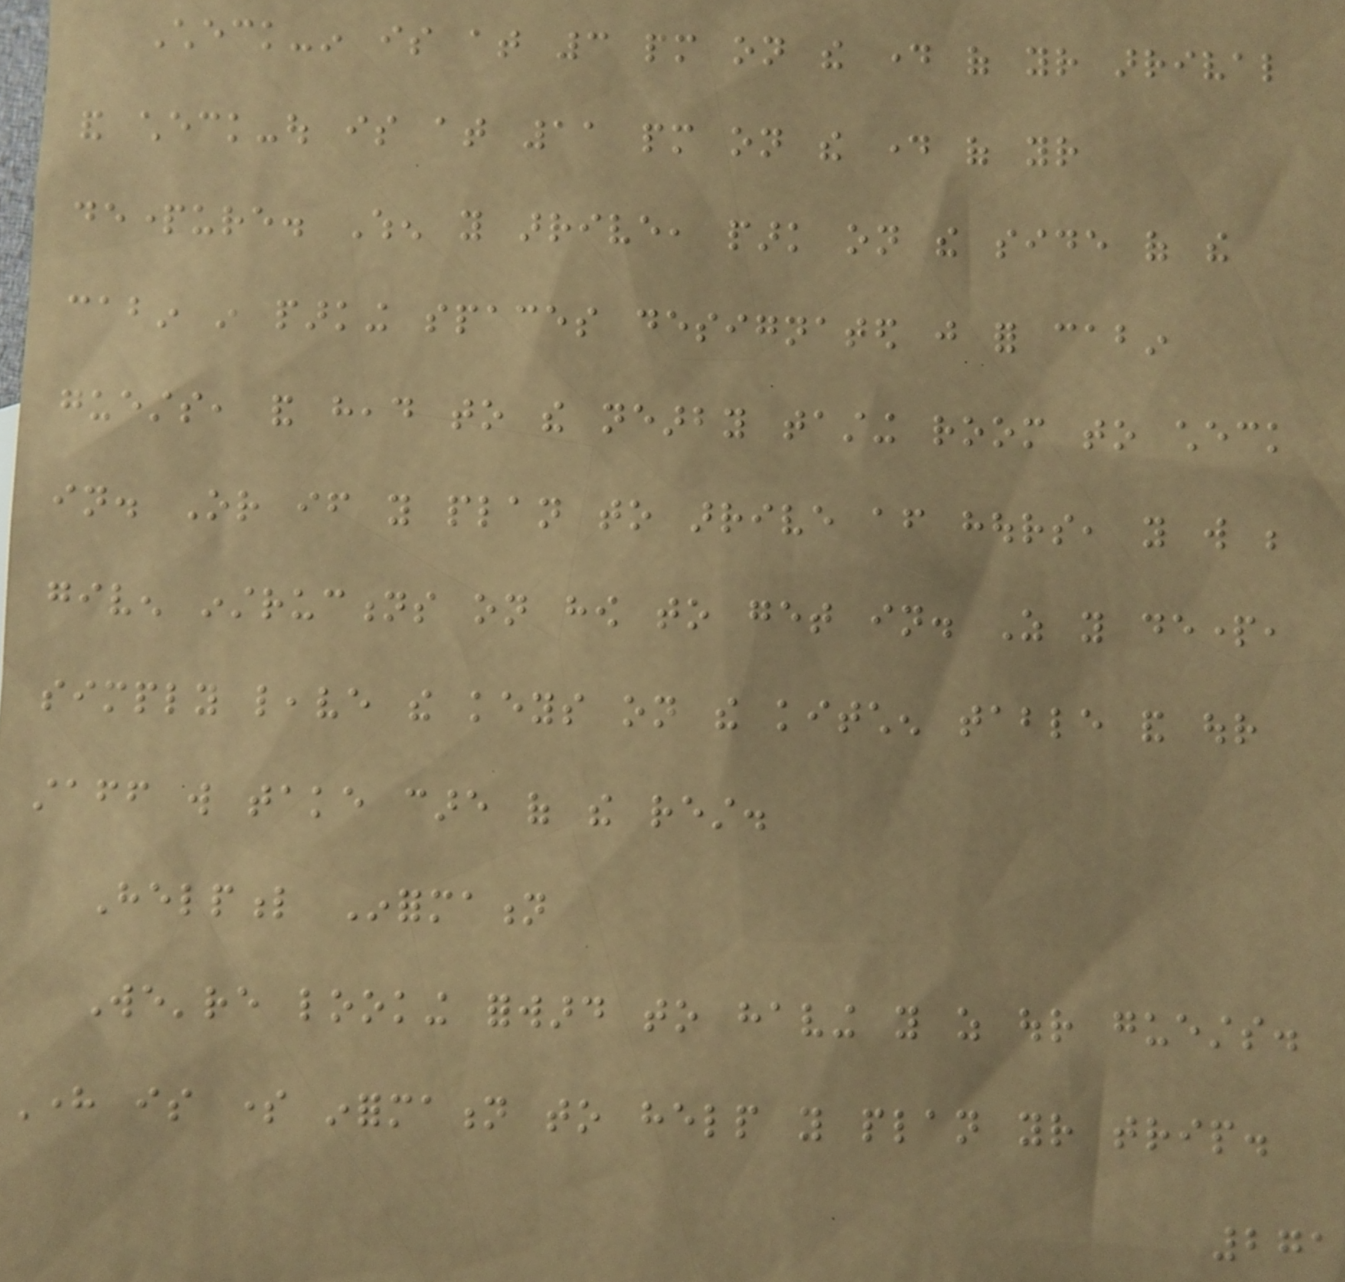Check-in is at 3 pm on the day of your arrival
and check-out is at 11 pm on the day of your
departure. When you arrive, park on the side of the
cabin in parking spaces designated just for cabin
guests, and head to the nearby tasting room to check
in. Or if you plan to arrive after hours, you will be
given instructions on how to get in. As you depart,
simply leave the keys on the kitchen table and our
staff will take care of the rest.
Helpful Information
We're looking forward to having you as our guests.
Here is some information to help you plan your trip.
271
